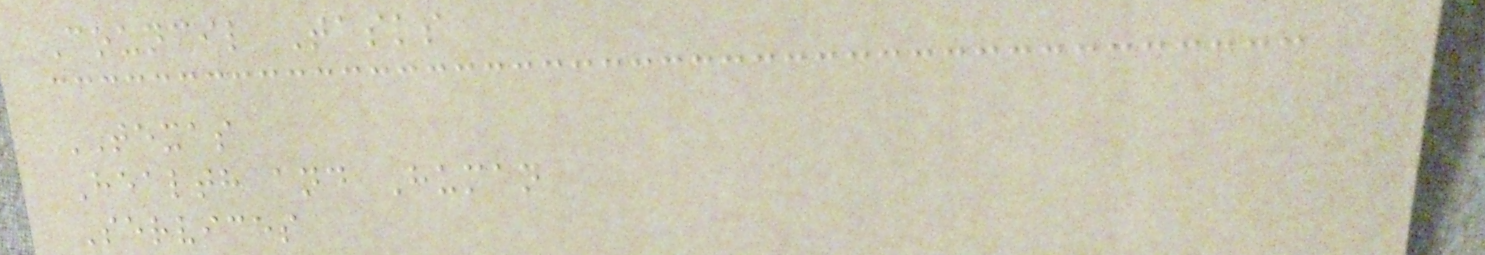Council Tasks
TEXAS
Health and Human
Services
